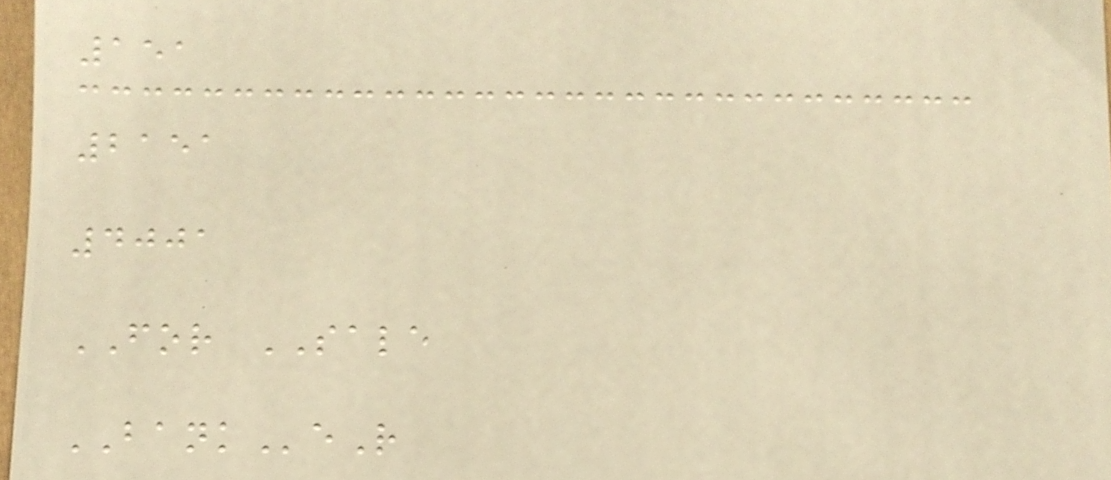151
2151
4001
FOR SALE
BANKeR
